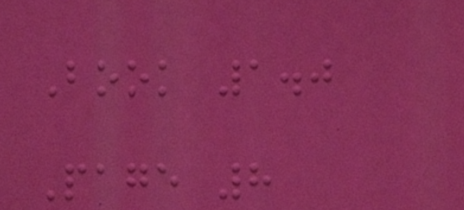Book 1.0
Page 8
